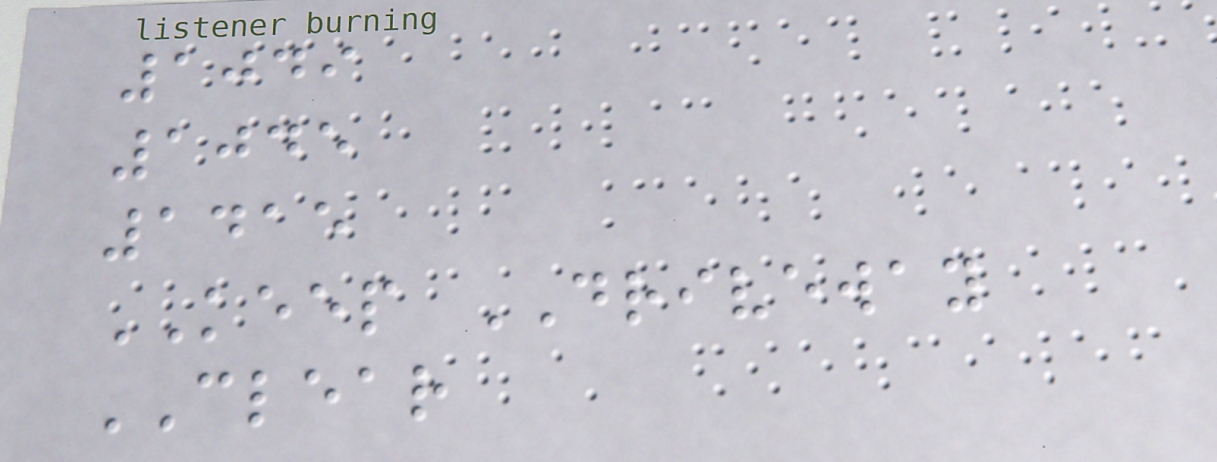1049
1045
1415
KEEP DRIVEWAY
CLEAR
